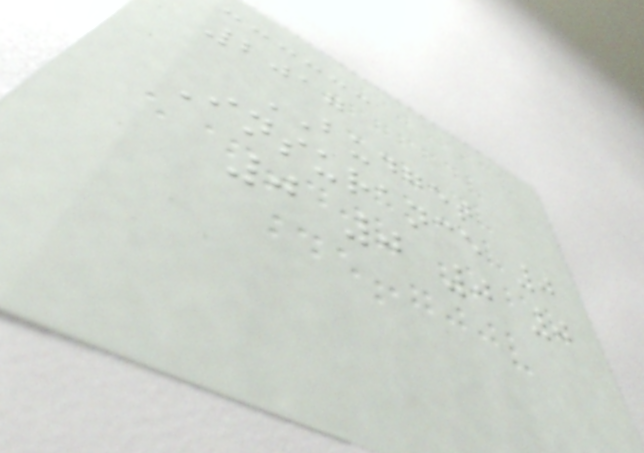2017
BUDGET
Insurance 0
0 0 0 0
